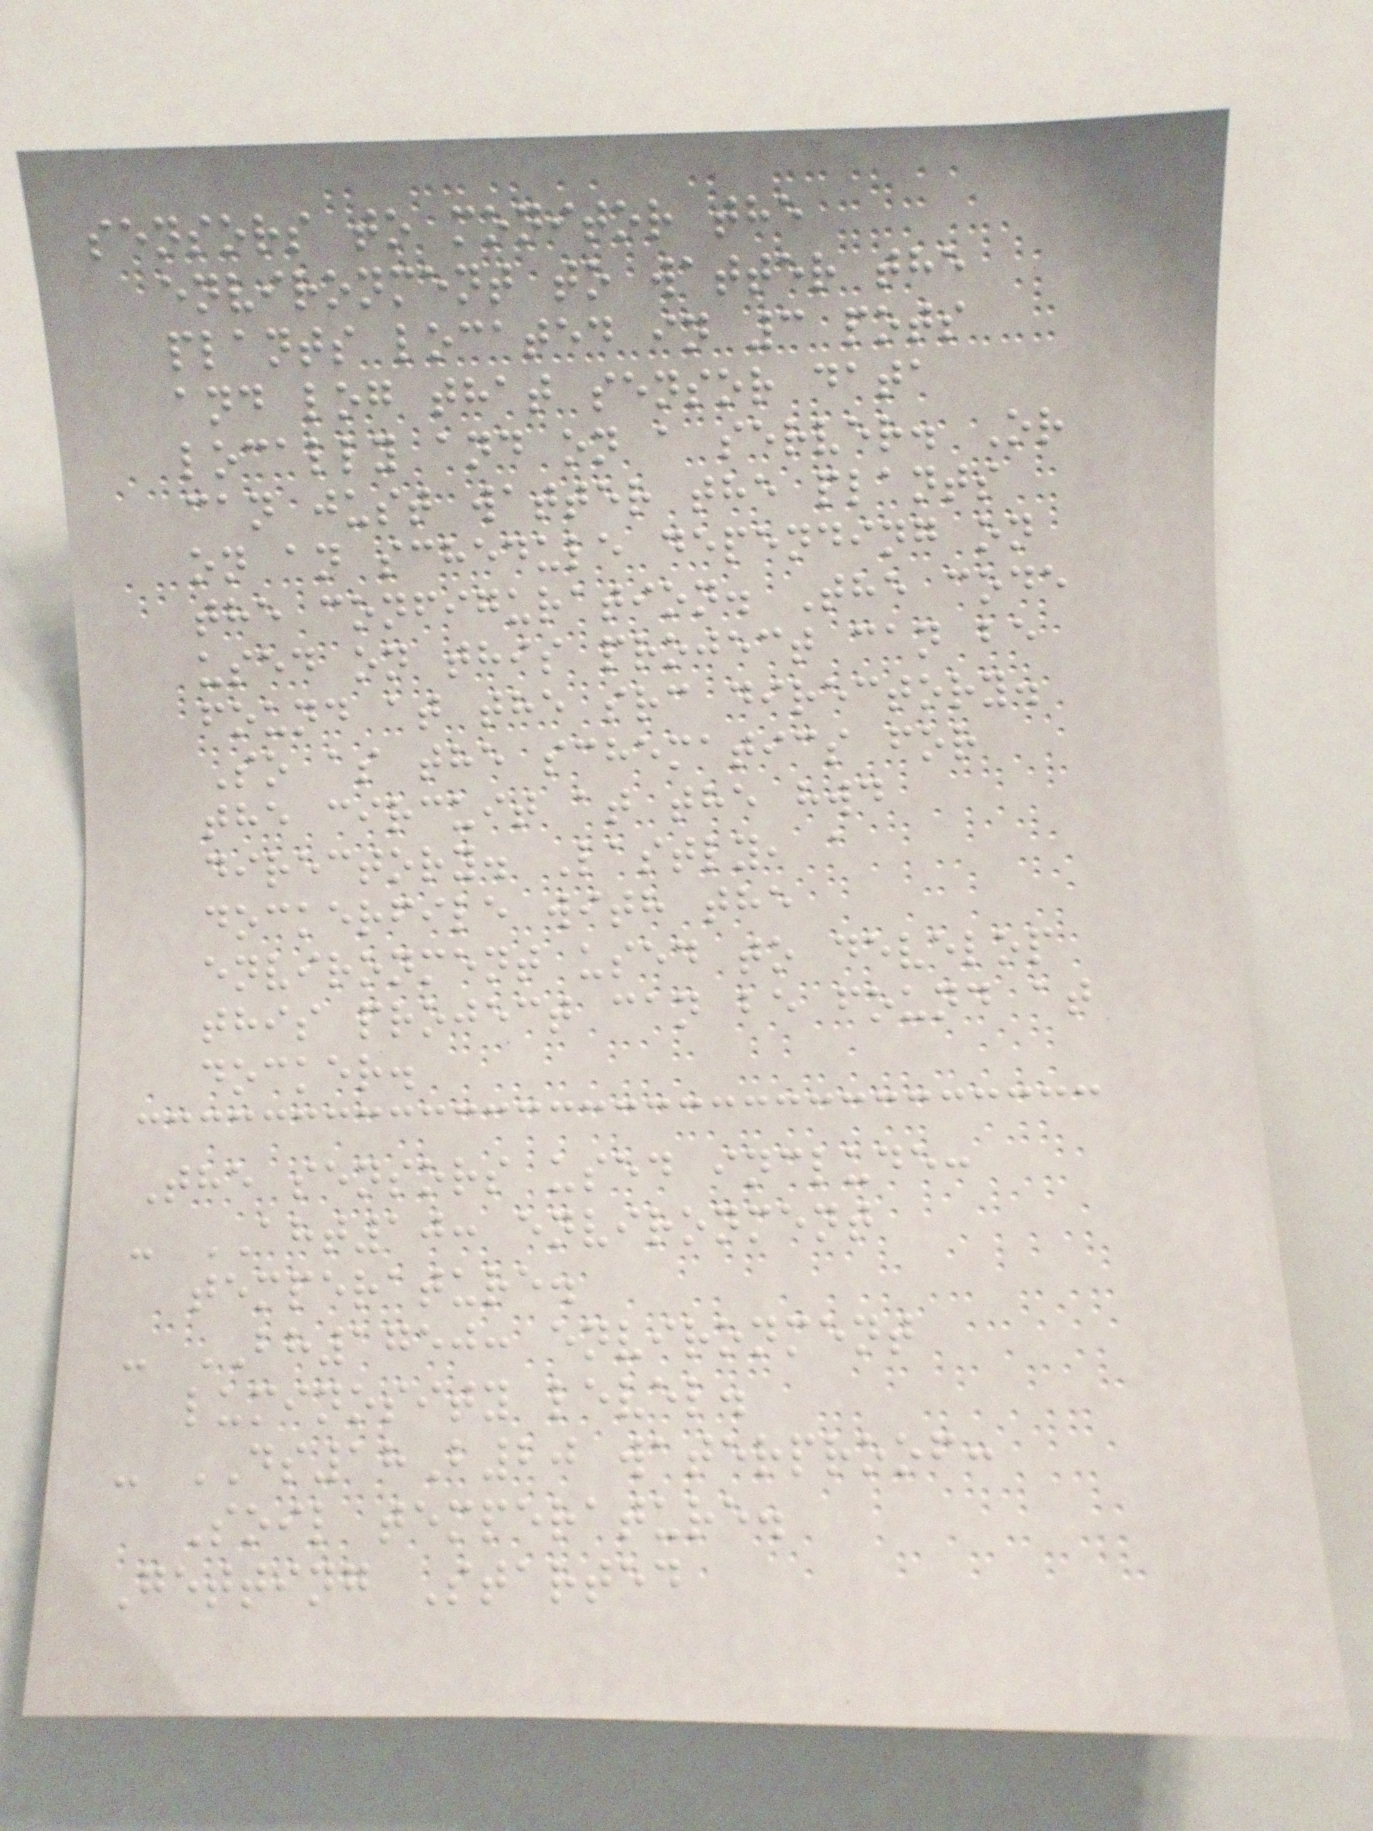sensors to monitor the
environment to watter the
plants located in 3 pots
and log that sensor data
locally and on a server. Or
can just watter the plants
on an schedule depending on
the configuration. The code
used on this project can be
found at the src directory.
So as the schematics for
the circuit at the hwd
directory. Lastly, a
dockerfile with the
environment used to develop
this project can be found at
docker.
The sensors used include:
- AHT10: environment
temperature.
- BH1750: environment
luminosity level.
- DS18B20 waterproof:
Soil temperature.
Getting Started
